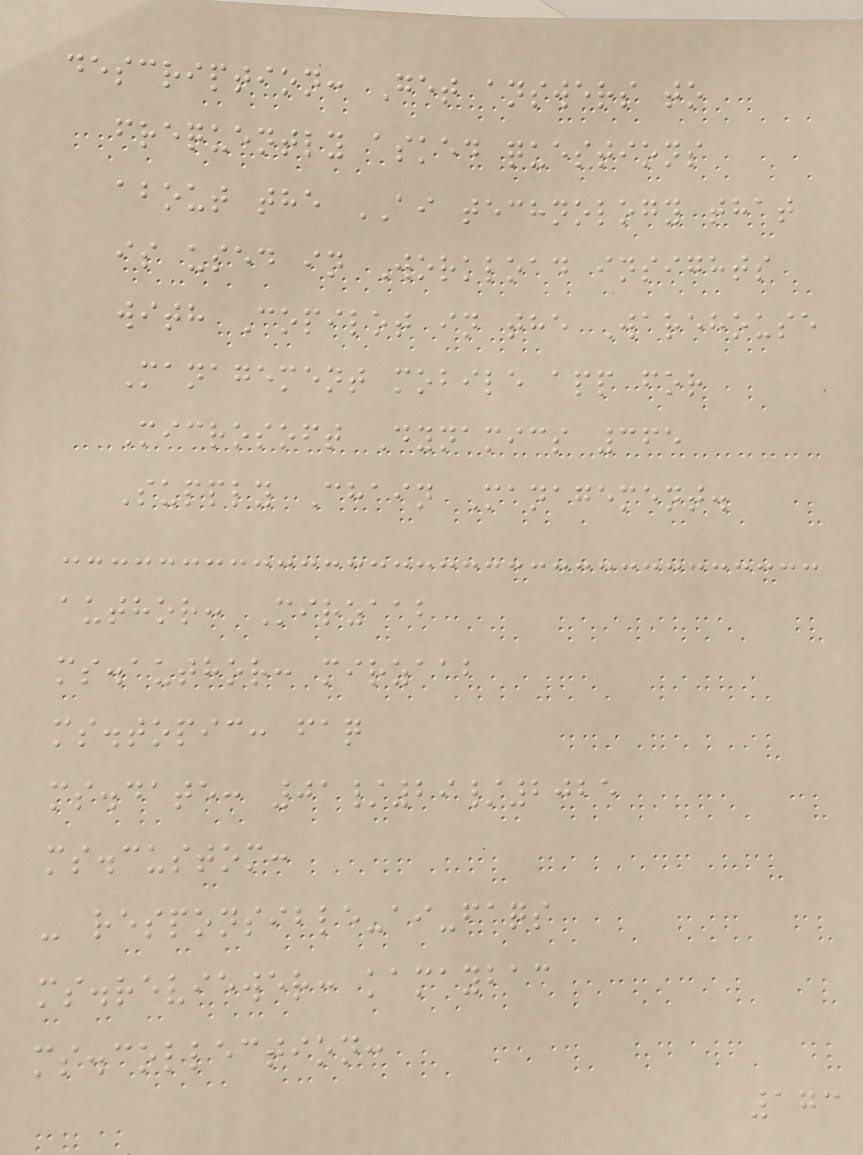description: Get answers to
frequently asked questions
about the AI technology that
is used in Workload insights
with Copilot in the Warehouse
Management mobile app for
Microsoft Dynamics 365
Supply Chain Management.
author: Mirzaab
ms.author: mirzaab
ms.topic: faq
ms.date: 01/29/2025
ms.custom:
- responsible-ai-faqs
ms.reviewer: kamaybac
ms.collection:
173
